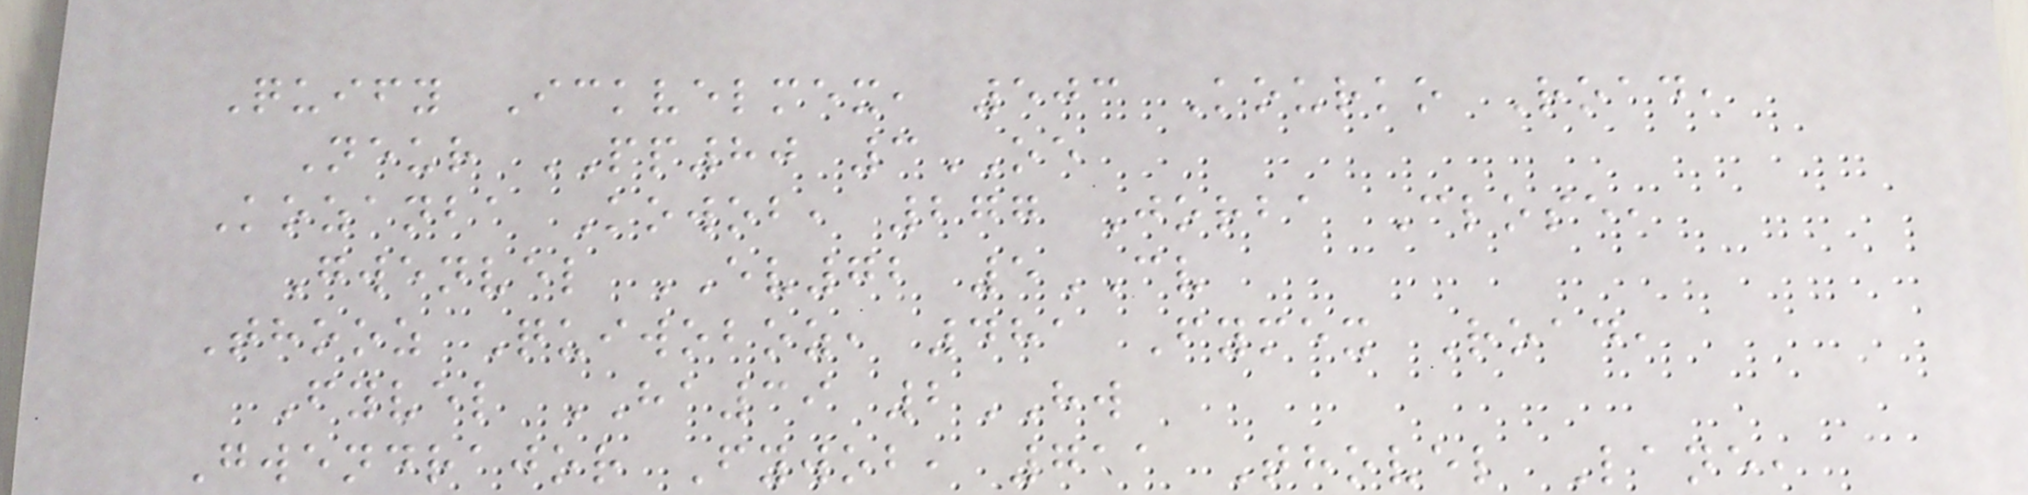Quify Ickvelmex, 503 Kourko Road,
Neur PP80 3OE
Kozanba Kowob, 277 Jorba Close,
Gwenvel EV72 5CV
Thooz Quiwoboz, 481 Fymex Road,
Fyvel HA39 2HW
Gwendrajor Fywob, 711 Thovel Lane,
